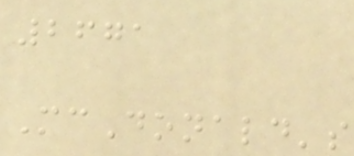2671
McDonald's
